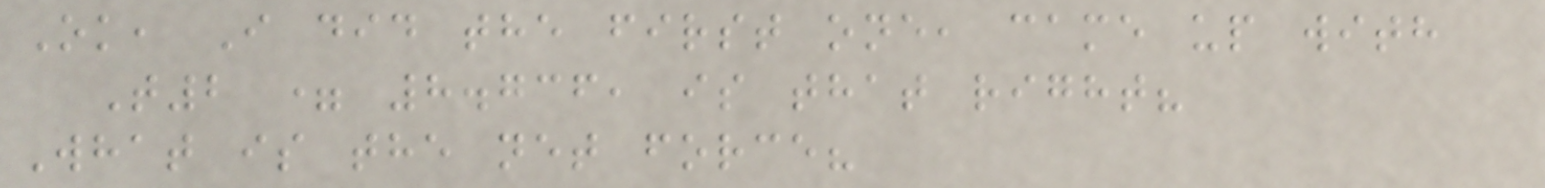Ok, I did the first one, came up with
T2 = 8.736, is that right?
What is the net force?
